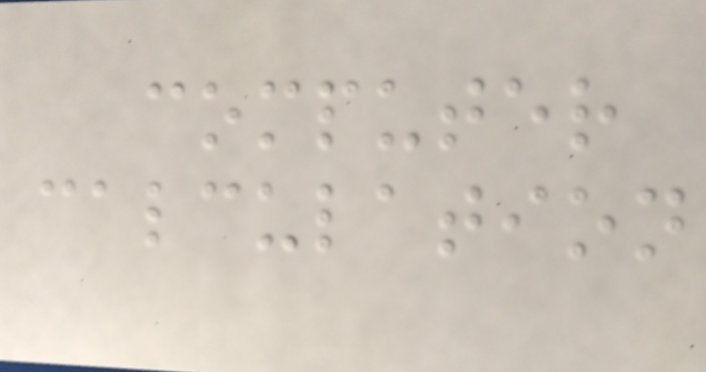computer
calculation
